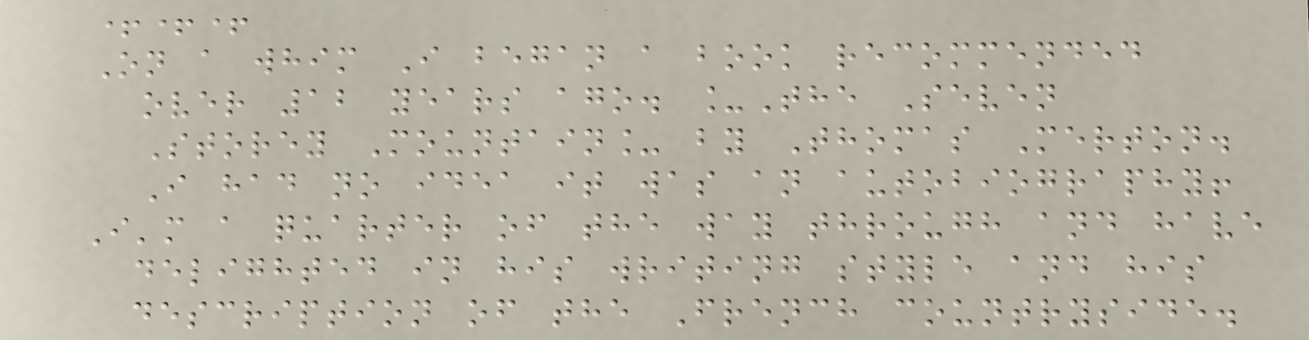+++
On a whim I began a book recommended
over 12 years ago. _The Seven
Storey Mountain_ by Thomas Merton.
I had no idea it was an autobiography!
I'm a quarter of the way through and have
delighted in his writing style and his
description of the French countryside.
